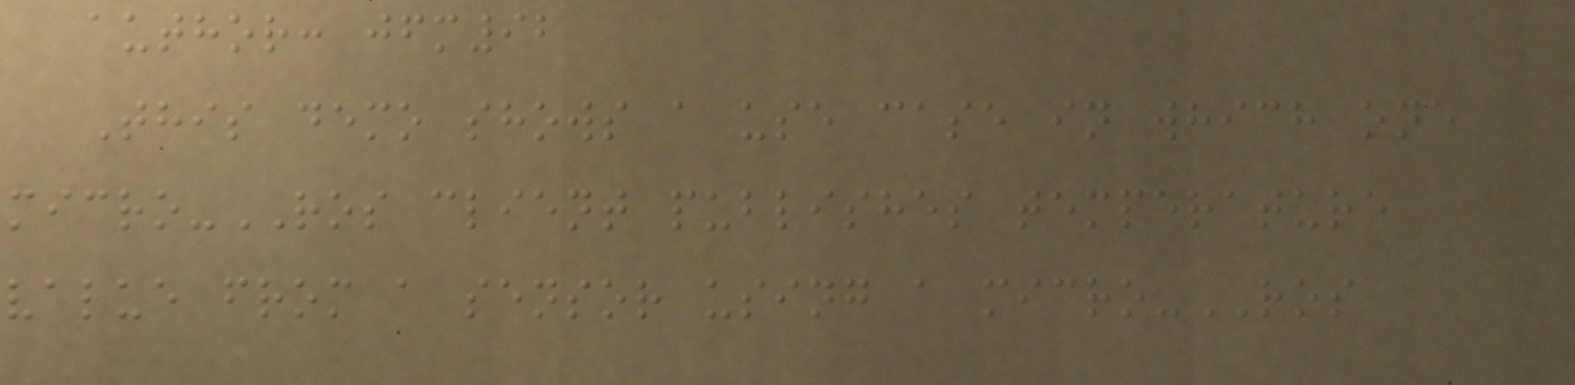author: jfm92
This demo shows a use case in which one
micro-ROS client publishes temperature
value from a sensor using a micro-ROS
